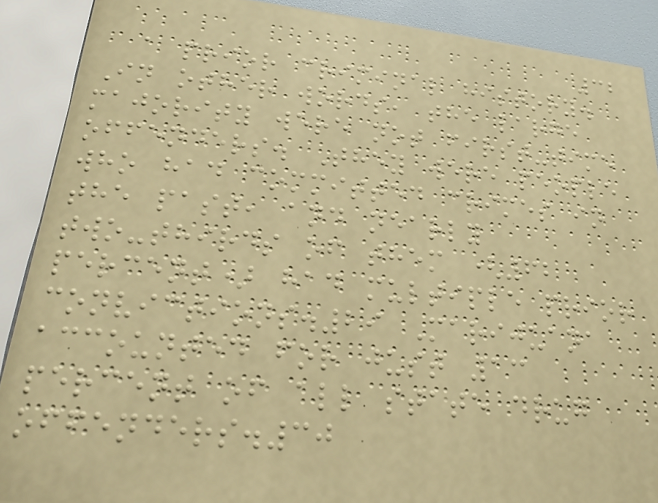32
a prior criminal history.
In other words, the large
majority were not first-time
offenders. They were people
who had committed crimes in
the past, and nearly
two-thirds of them (62
percent) had multiple prior
convictions.29 Marijuana
accounted for just 13
percent of all state drug
offenders.30
